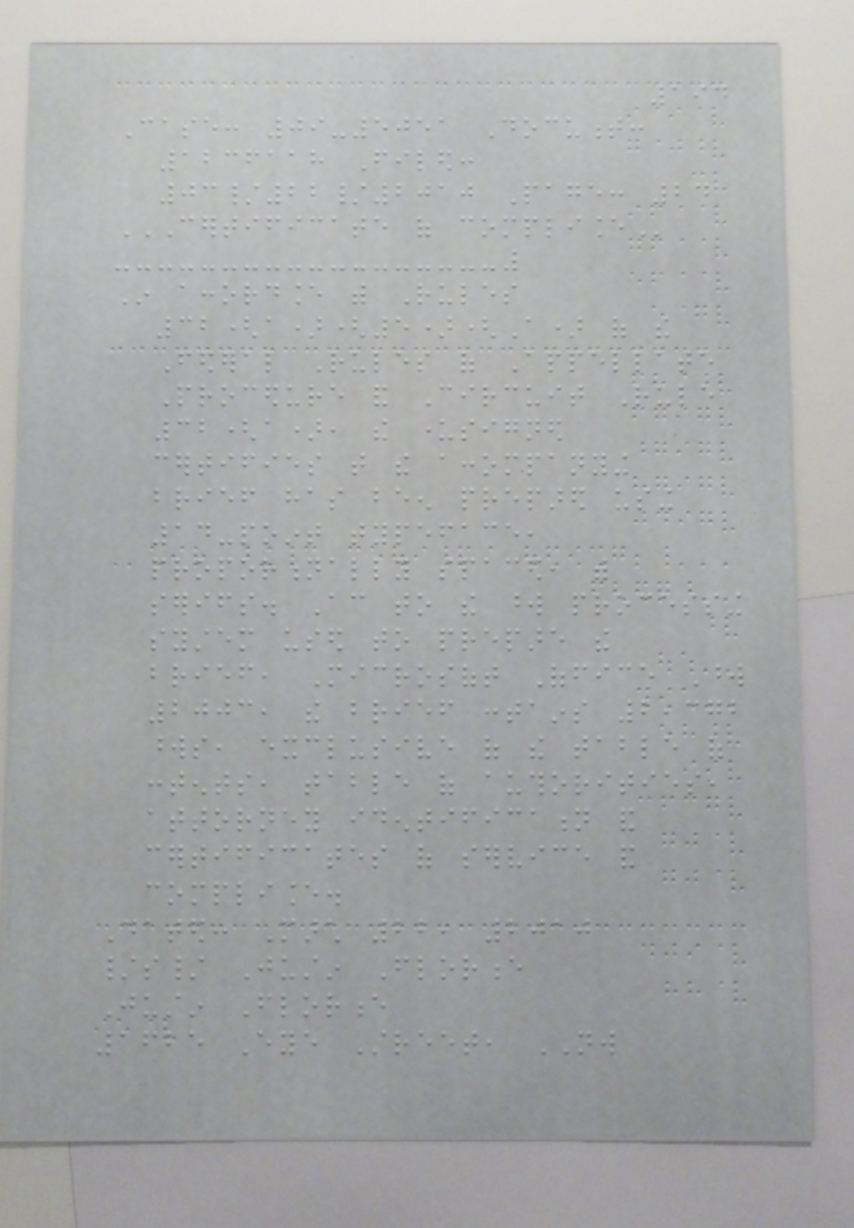194
Case: 09-5051 Document:
1236118 Filed:
03/22/2010 Page: 24
CERTIFICATE OF COMPLIANCE
In accordance with Rules
32(a)(5)(A) of the
Federal Rules of Appellate
Procedure and Circuit Rule
32(a), the undersigned
certifies that the accompanying
brief has been prepared using
14-point typeface,
proportionally spaced, with
serifs. According to the word processing
system used to prepare the
brief, Microsoft Office Word
2003, the brief contains 2,372
words, exclusive of the table of
contents, table of authorities,
attorney identification and
certificates of service and
compliance.
Dated: March 22, 2010
/s/ Justin Florence
Justin Florence
1625 Eye Street, NW
